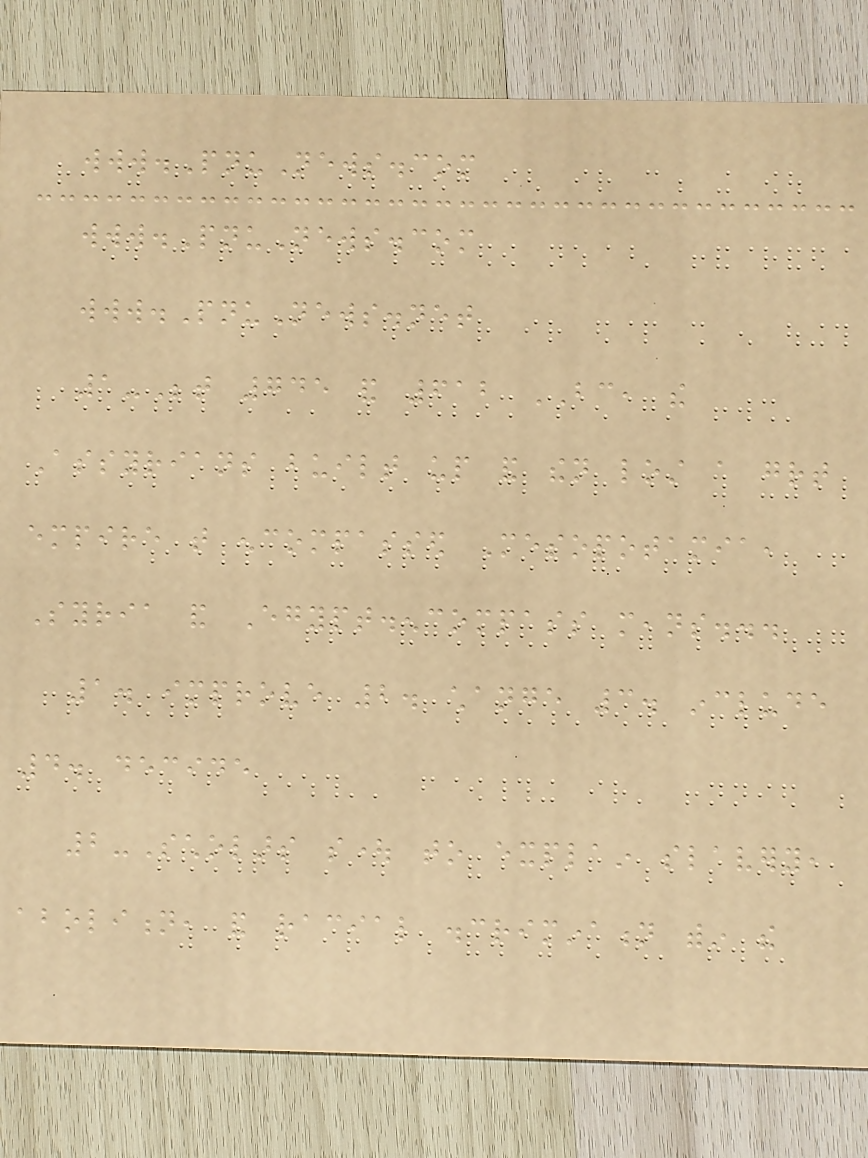www.PnuNews.com
www.PnuNews.com
www.PnuNews.net
1-Between 745 and 612 BC, the
Assyrians built up and then lost a great
empire that encompassed Mesopotamia,
Syria and Egypt.encompass means...
1. improve 2. change 3. include
4. decide
2-Scholars sought to explain slavery,
abolition, and racial discrimination within the
